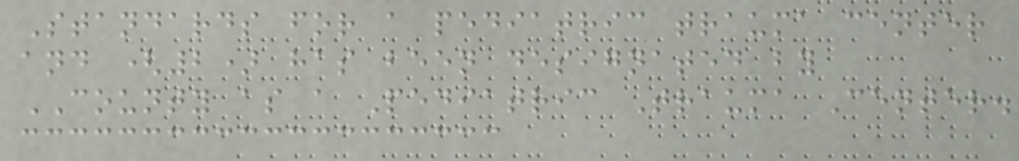Standards for a pediatric trauma center
and (2) has been designated by
COUNTY as a Pediatric Trauma Center.
